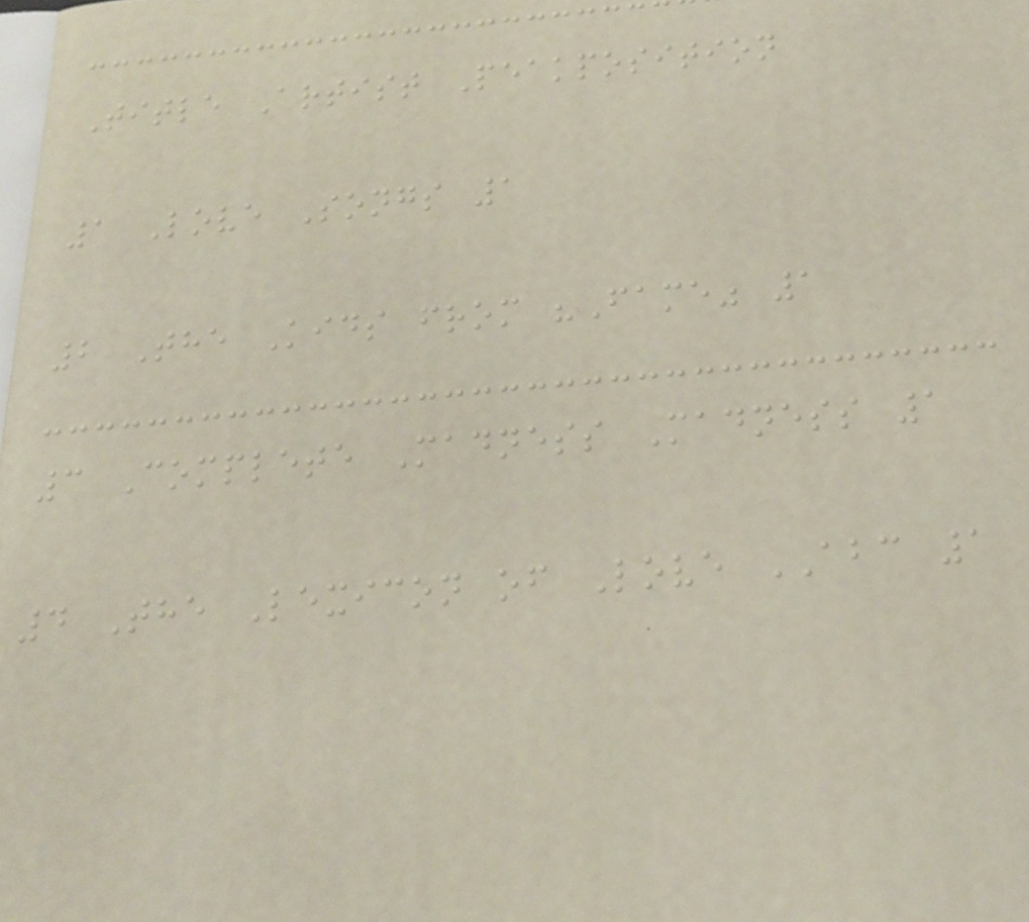Title Artist Peakposition
1 Love Songs 1
2 The Kids from "Fame" 1
3 Complete Madness Madness 1
4 The Lexicon of Love ABC 1
